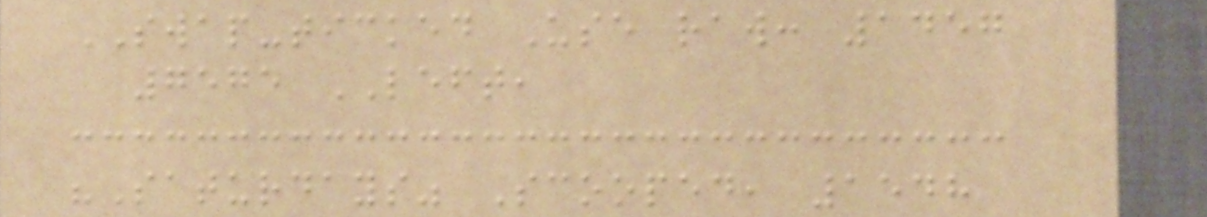SWAP-ticked Use raw: 1457
7575 LEFT,
"Saturdays" Scooped, 1548
